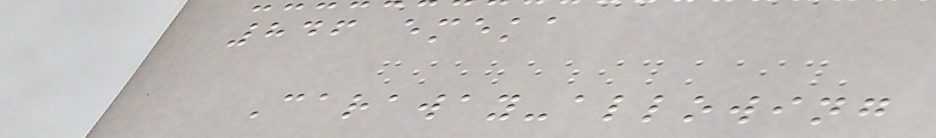846 emeka
Caraway-allowing
